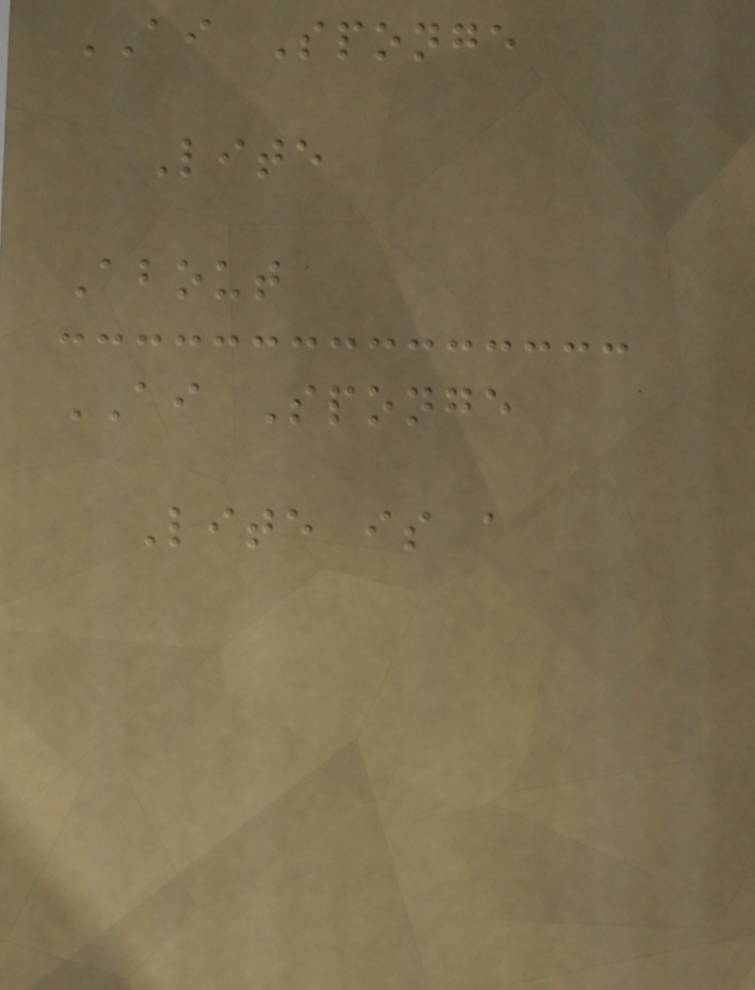AI Sponge
Lite
About
AI Sponge
Lite is a
